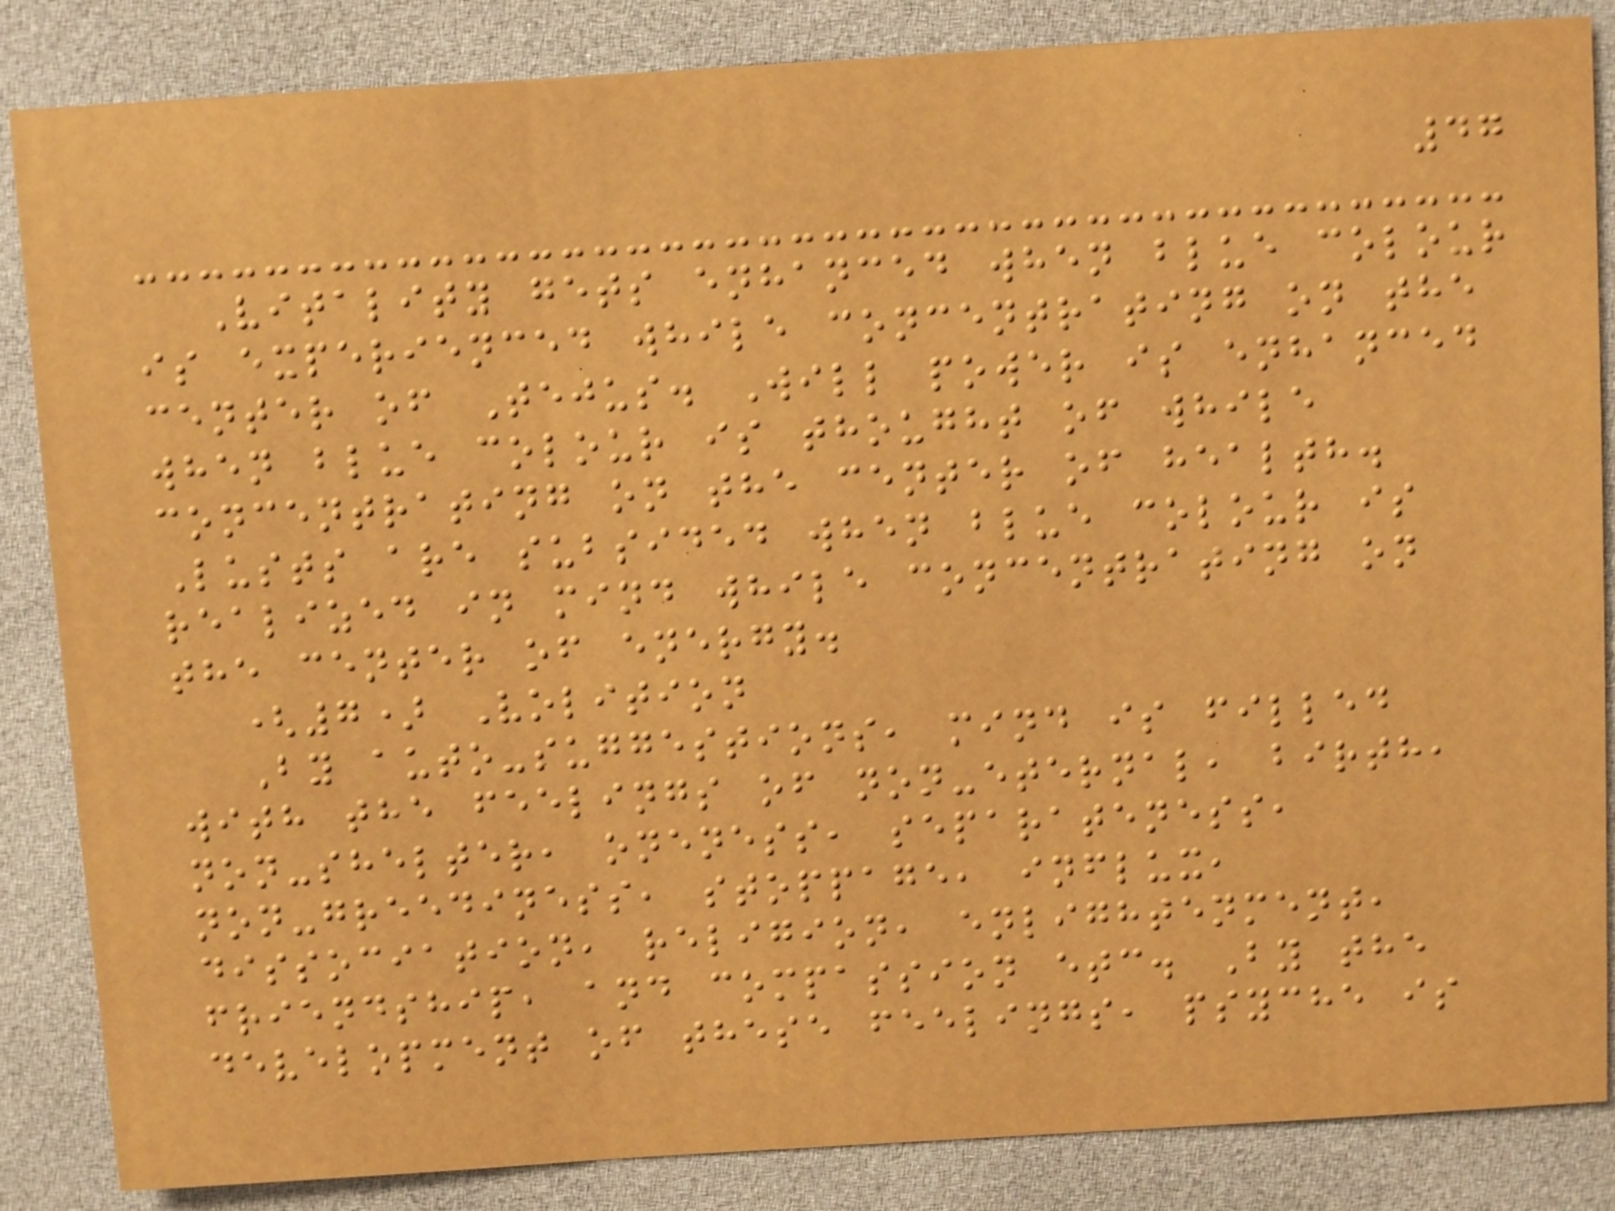47
Vitality gets enhanced when blue colour
is experienced while concentrating on the
center of Tejus. Will power is enhanced
when blue colour is thought of while
concentrating on the center of health.
Lusts are subsided when blue colour is
realized in mind while concentrating on
the center of energy.
(7) Volition
By auto-suggestions, mind is filled
with the feelings of non-eternal, birth,
non-shelter, oneness, separateness,
non-greediness, stoppage, influx,
dissociation, religion, enlightenment,
friendship, and compassion etc. By the
development of these feelings, psyche is
